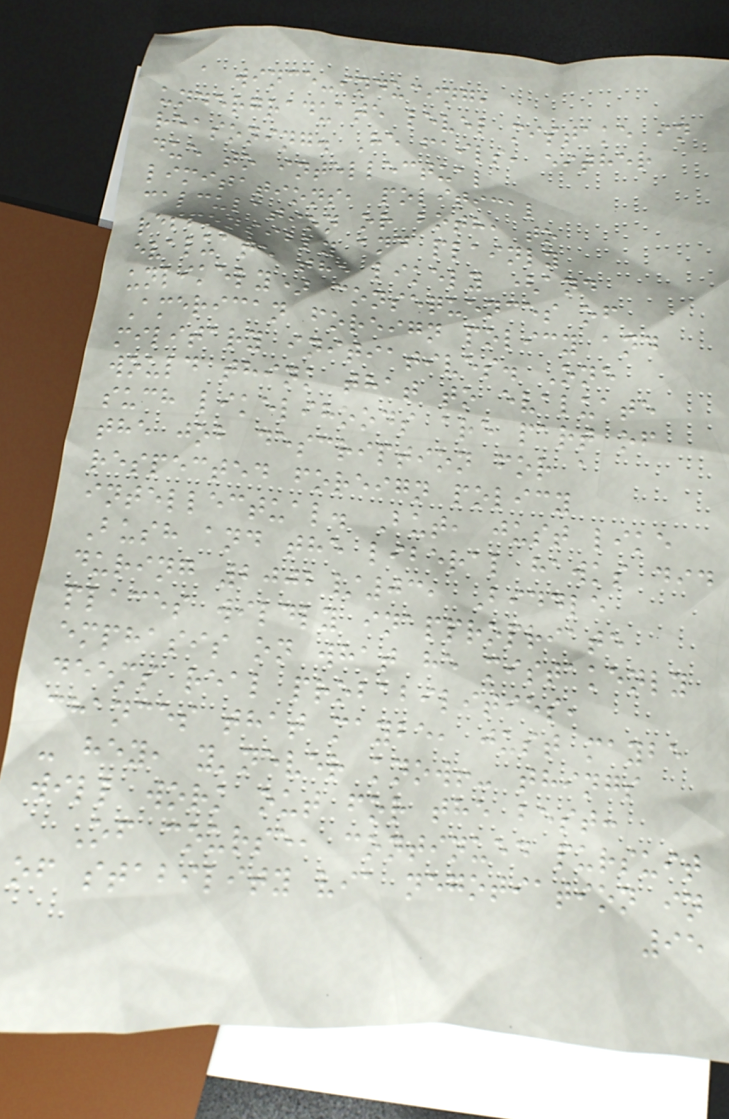a wince-inducing,
undergraduate level mistake in
reasoning. He fails, either
due to intellectual
limitations, political
calculation or both, to
responsibly and plainly
evaluate the likely (and
unlikely) consequences of
American foreign policy and
military initiatives. One
would think that to evaluate
such likelihoods are part of
the job description for a
respected foreign policy
intellectual. But, just like
Bush and the liberal hawks did
during 2002/03, Biddle
places wildly inappropriate
emphasis on what he mistakenly
deems real probabilities,
chances that maybe, just maybe
- hey, y'never know!- things
will work out for the best:
Of course, continued pursuit
of stability via negotiation in
95
